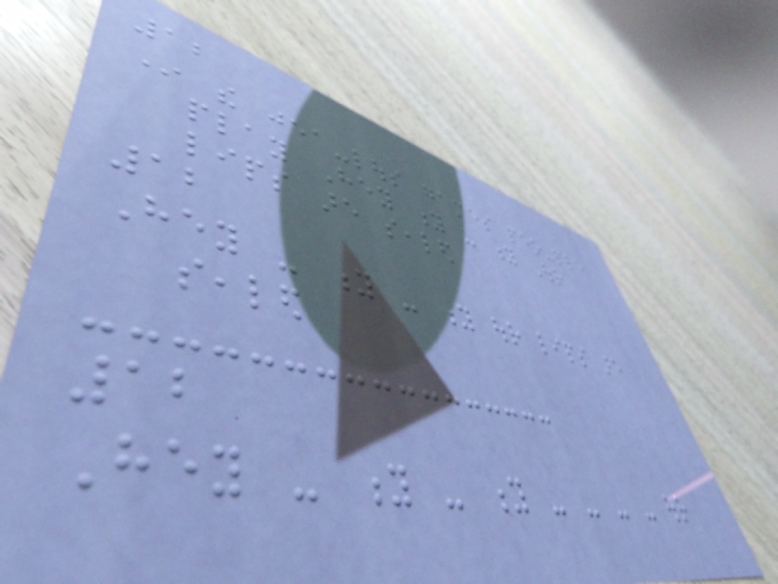12
In the jea-lous games peo-ple
play Hey y - y Our
lips are sealed
12
Hey - y - y our lips are
sealed
12
Hey - y - y - - - - our
